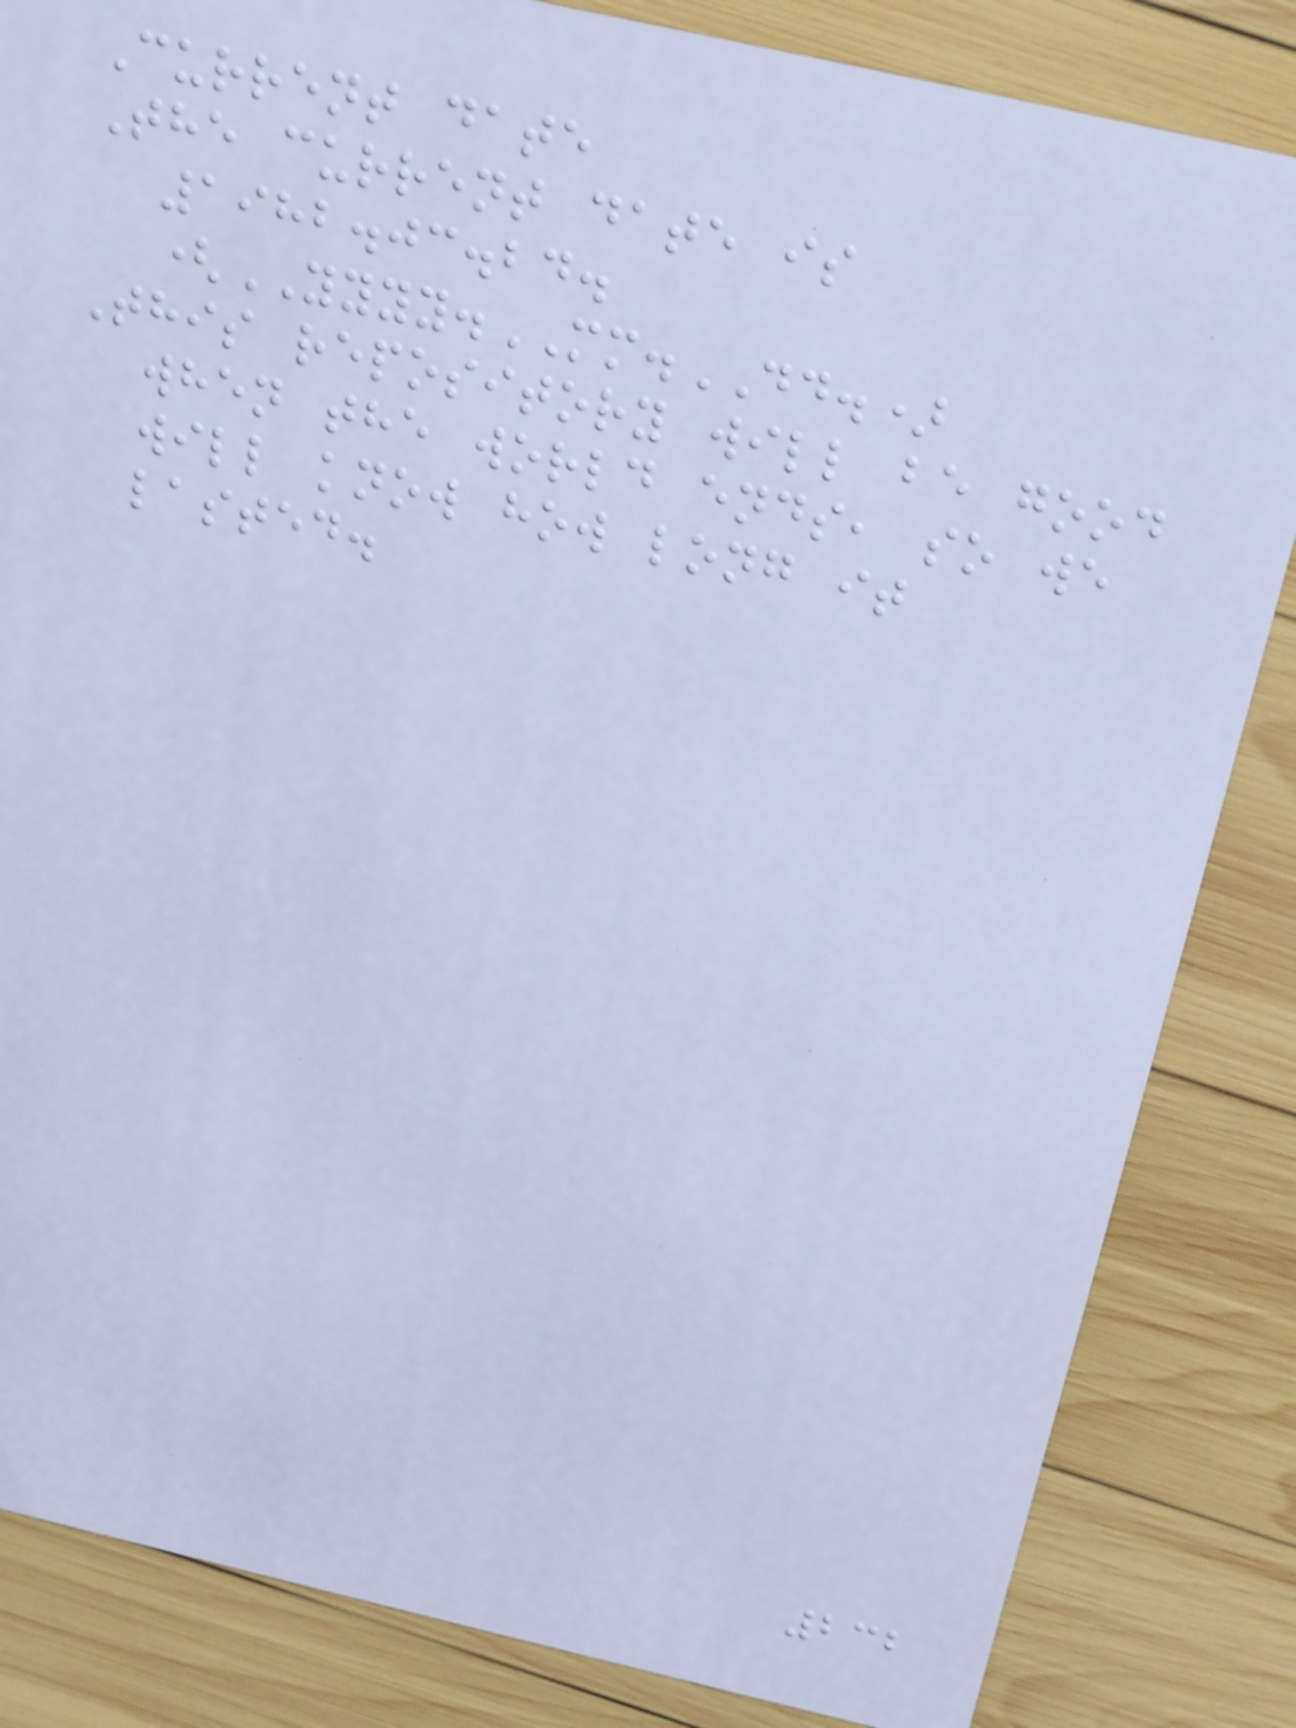Current date
The current date is
1982.03.24.
(YYYY.MM.DD.)
This repository will be good
when the world ends, so we
will know how long it
lasted.
232
